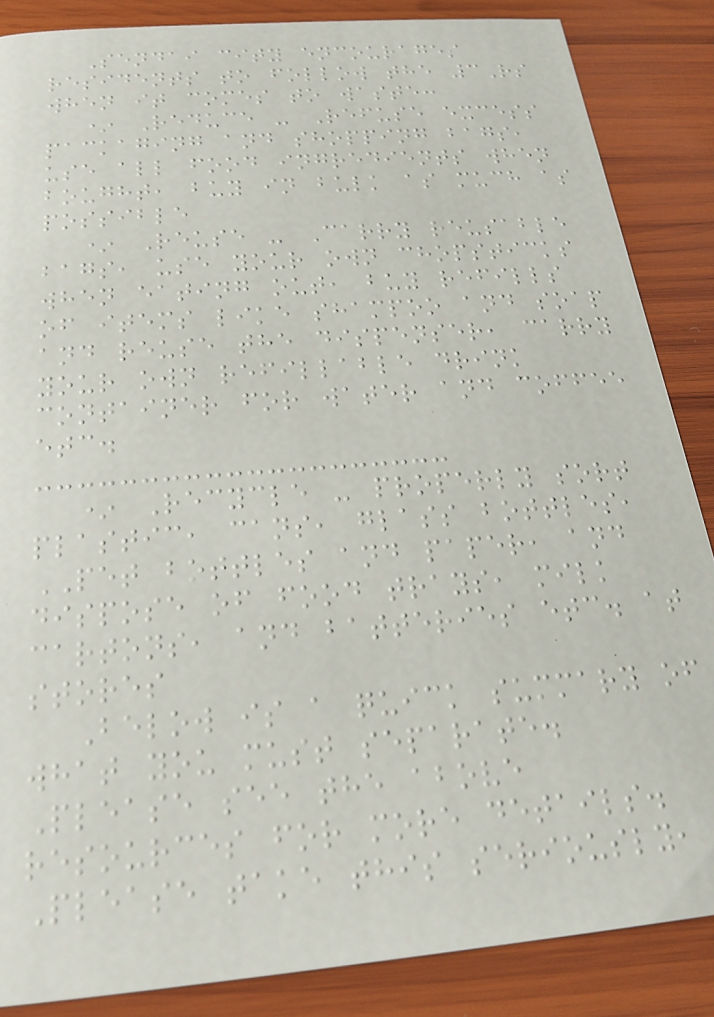Sendai city encourages
residents to follow the 3Rs
when it comes to waste:
* Reduce - Refuse excess
packaging and shopping bags,
use all food ingredients when
bought, buy in bulk as much as
possible
* Reuse - Carry reusable
bags, use your own chopsticks
when eating out, buy refills
of items like shampoo and soap
and reuse the dispenser, carry
your own refillable drink
container for water and coffee
etc.
* Recycle - properly sort
plastic, cans, glass bottles,
PET bottles and paper, and
dispose of food trays, milk
cartons, and batteries etc. at
stores
Below is a quick summary of
what you must separate.
Please see the above
resources for more details.
Please take this seriously,
